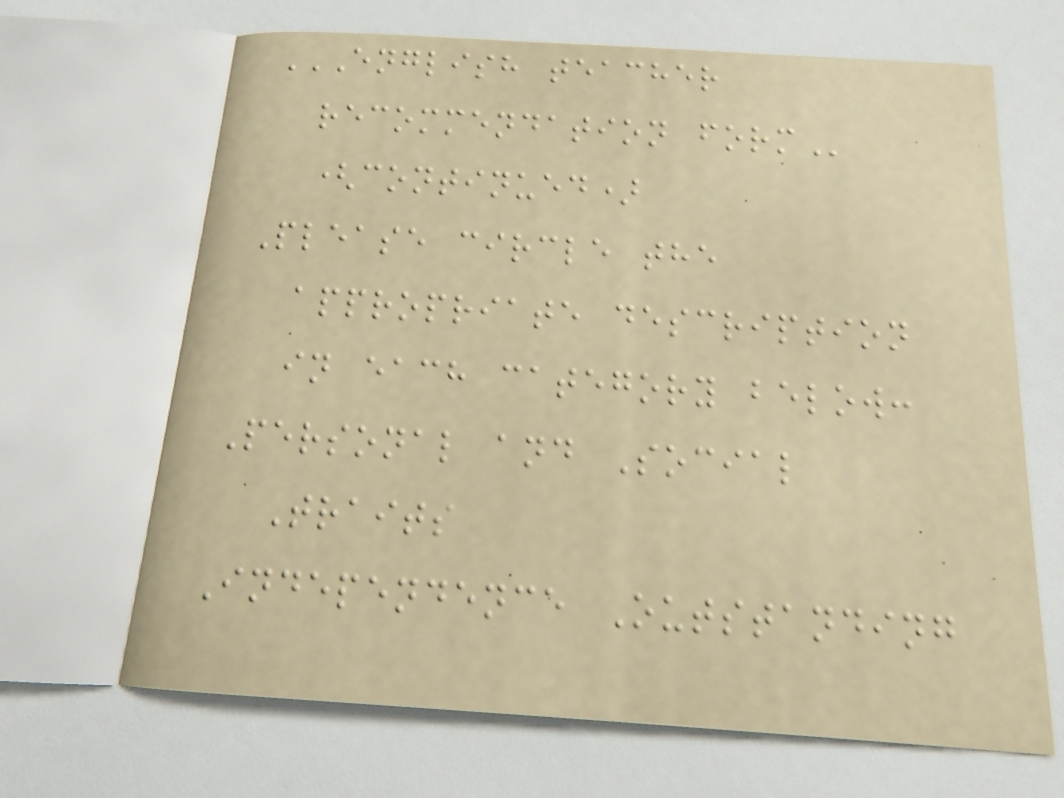ENGLISH TEACHER
RECOMMENDATION FORM
(continued)
Please circle the
appropriate description
in each category below:
Personal and Social
Traits
Independence Outstanding
